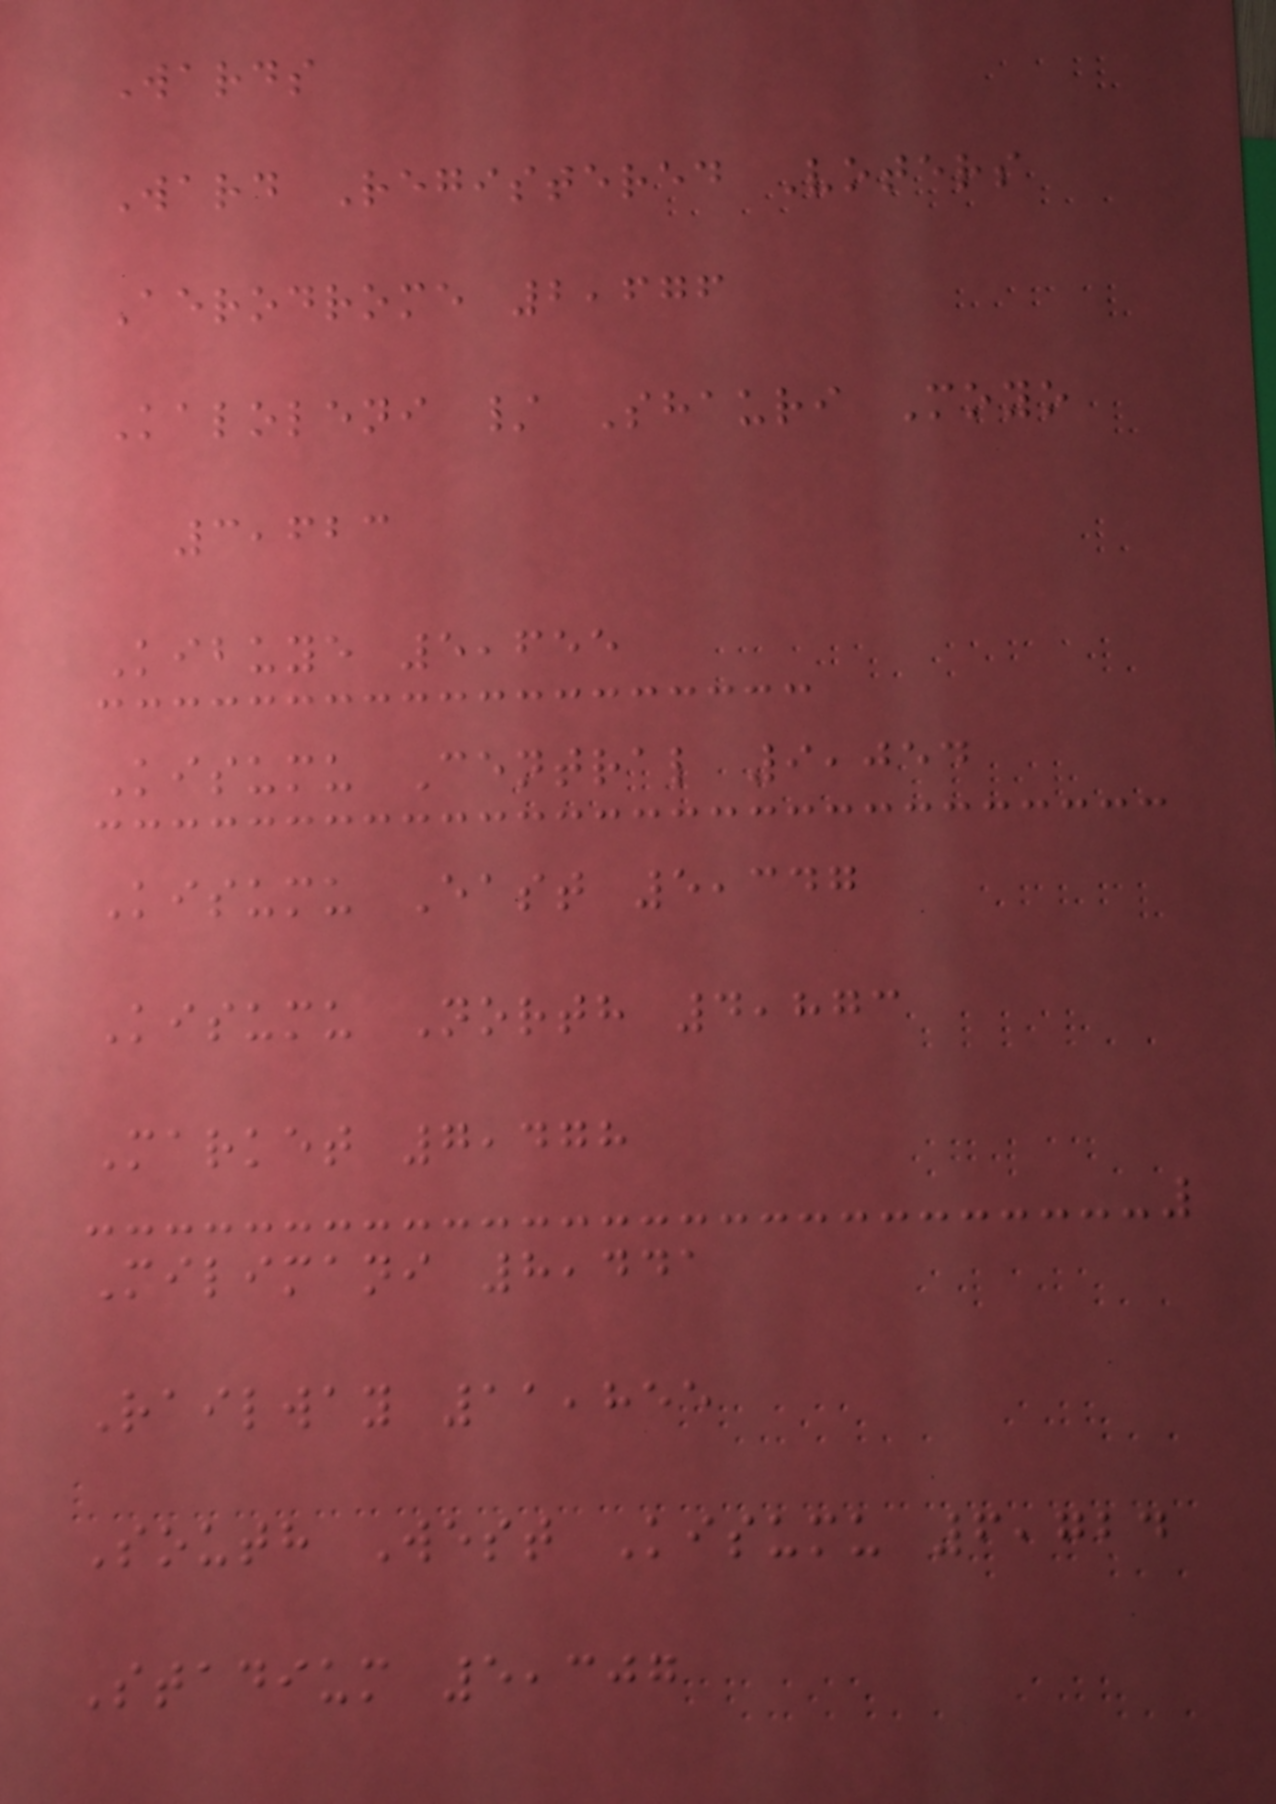Wards
Ward Registered Voters
Aerodrome 2,676
Kaloleni / Shauri Moyo
3,623
Kibuye 5,655
Kisumu Central 9,054
Kisumu East 5,347
Kisumu North 4,873
Market 7,478
Milimani 8,441
Railway 11,855
South West Kisumu 6,724
Stadium 5,307
